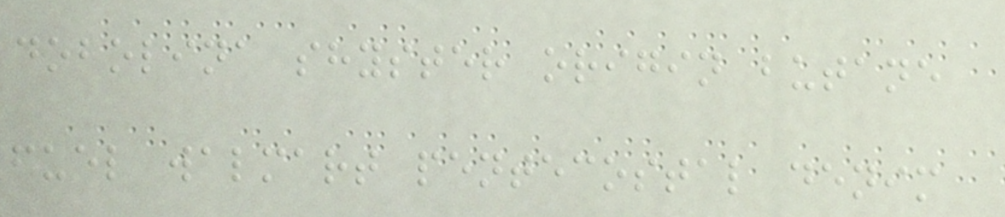dobolina shyster origin butane
fuel walmart pentecostal denim
